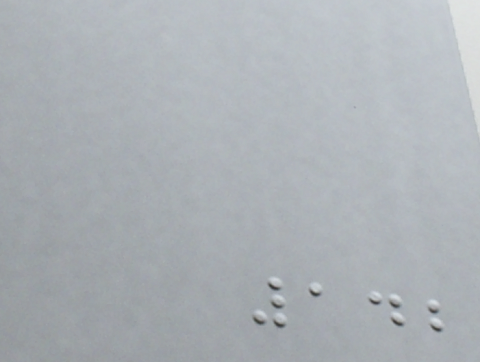142
